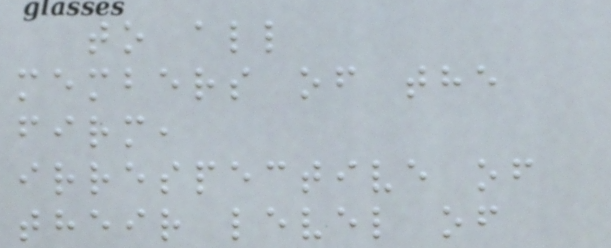to all
members of the
firm,
irrespective of
their level of
